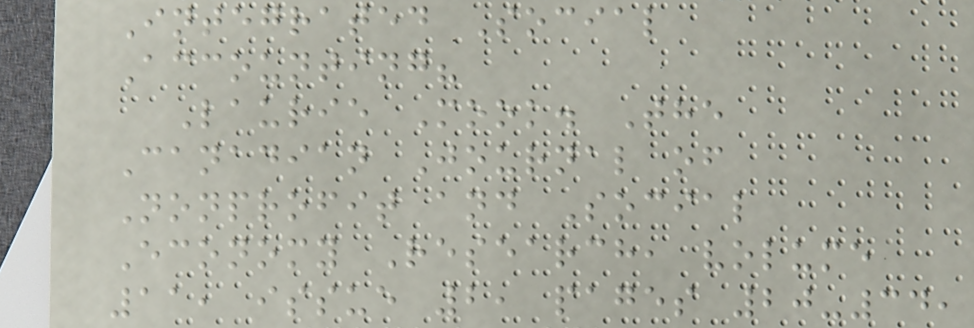Integrated Social
Accounting?
Laurie Mook. The
Canadian Journal of
Nonprofit and Social
Economy Research, volume
11, issue 2, pages 20-34,
